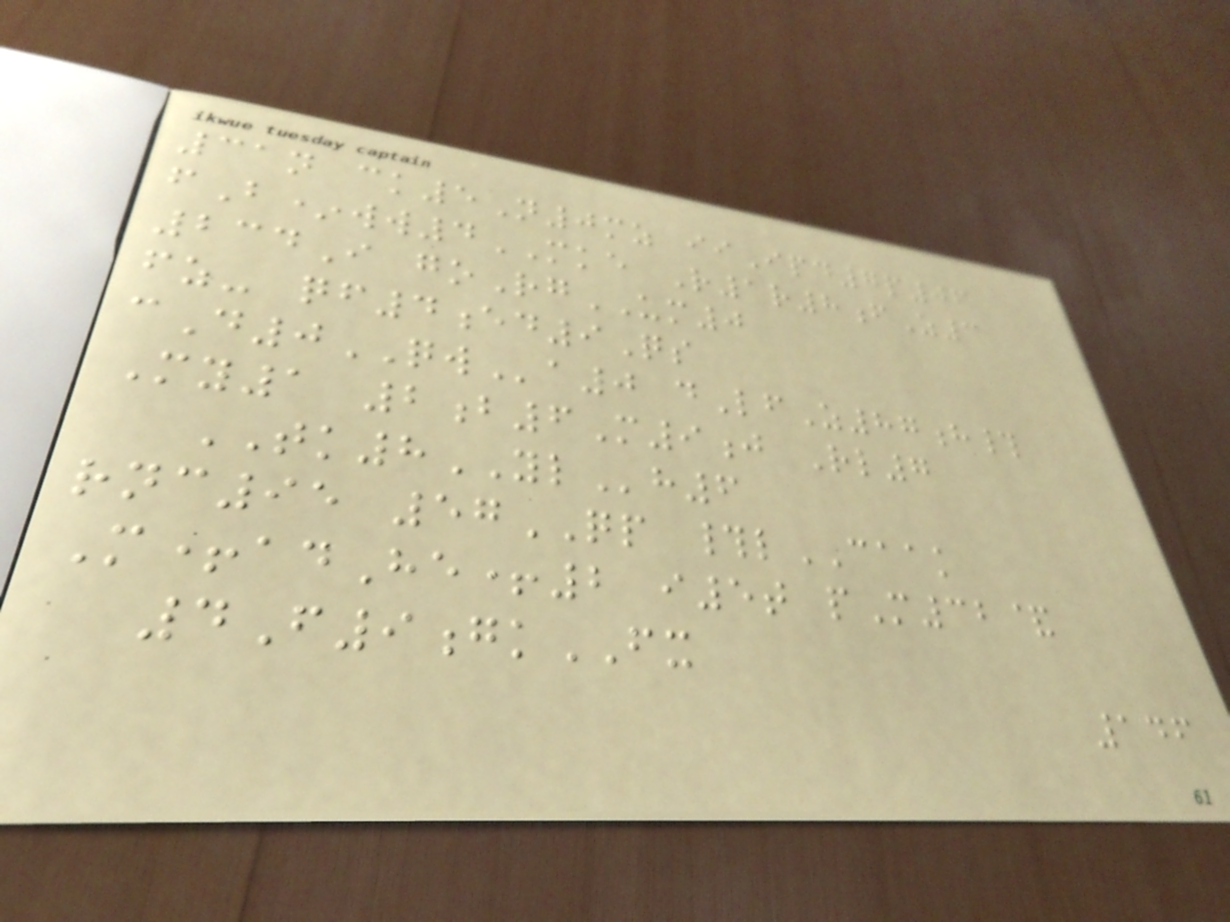31n ck5N0mz iiIpd7p06
fB*ww4MKE R1r8fZ3
234I goRgUM0
fz- qf4ed9Qs
cD0QWa0 dLfZ87h#
My1 2b6M9j Rl7
TK8YLh6
rnc95 57QP #lCAAK
M+adHe+2 i5t pM32&
4F9gkFX
146
